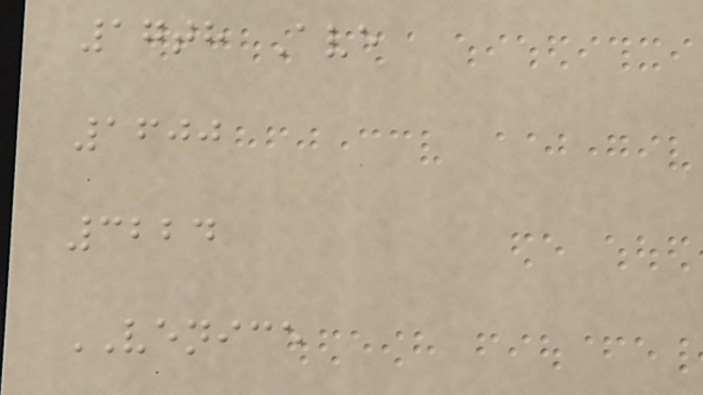17th Ave
1600
3224
VENICE
